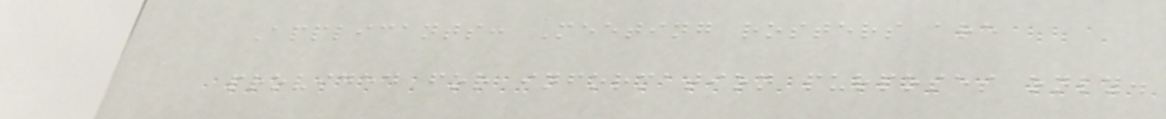Applicants: Meeting rosters are
provided for information purposes only.
